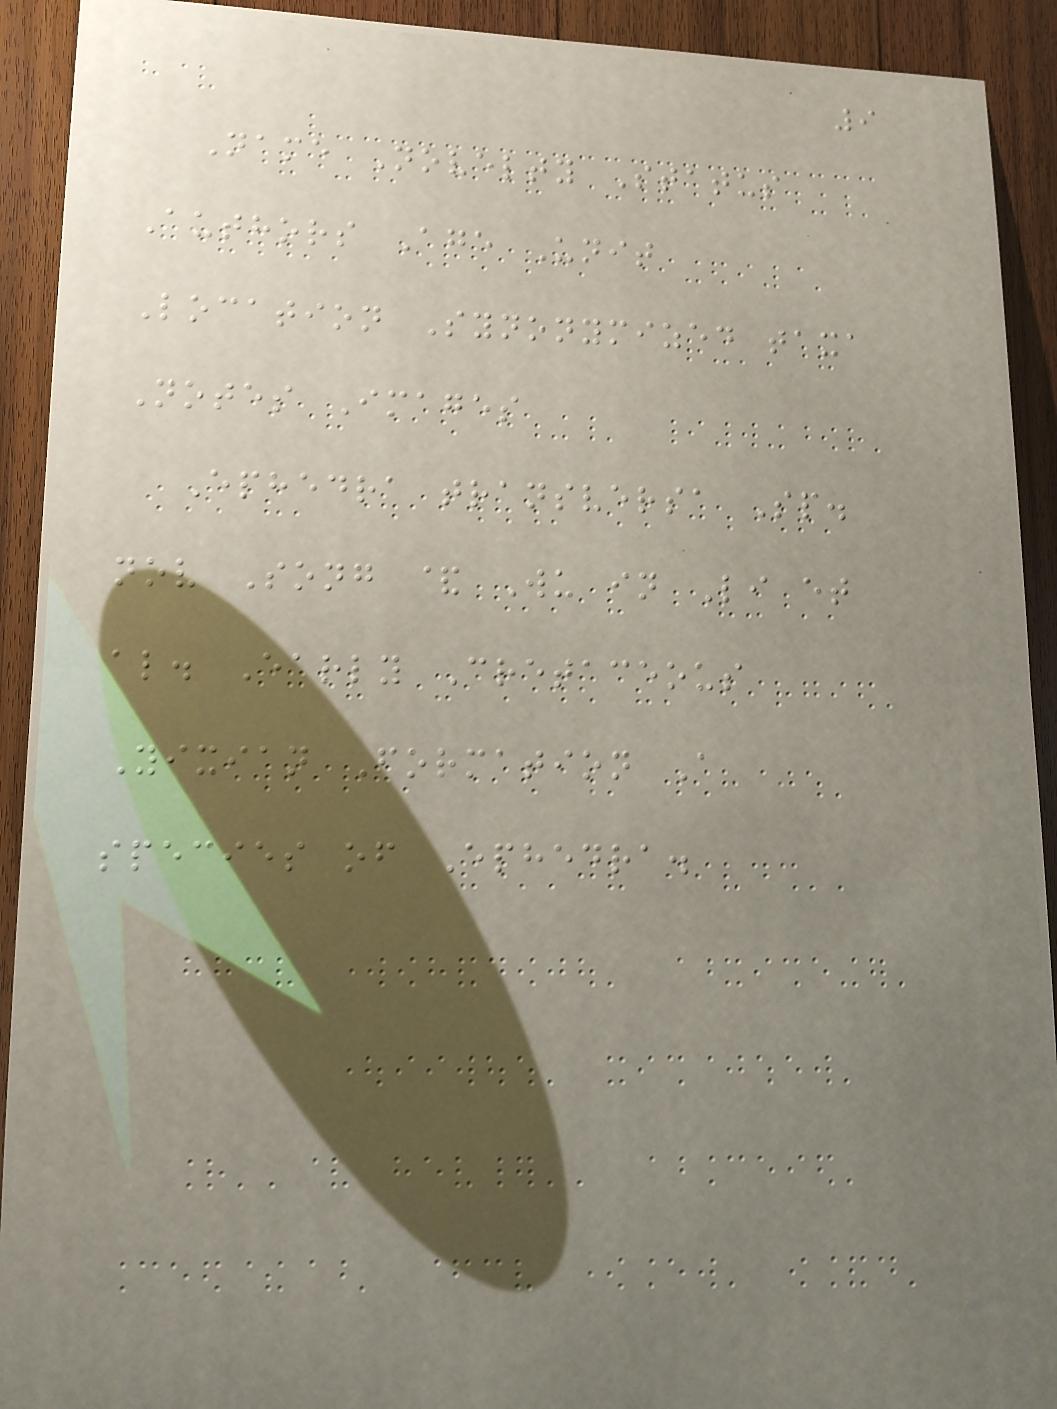9
Name Novelty Status
Authors Age Unit
Location Synonymized taxa
Notes Images
Ephedra transversa Sp.
nov Song & Wu in Li et
al. Early Cretaceous
Yixian Formation A
species of Ephedra.
